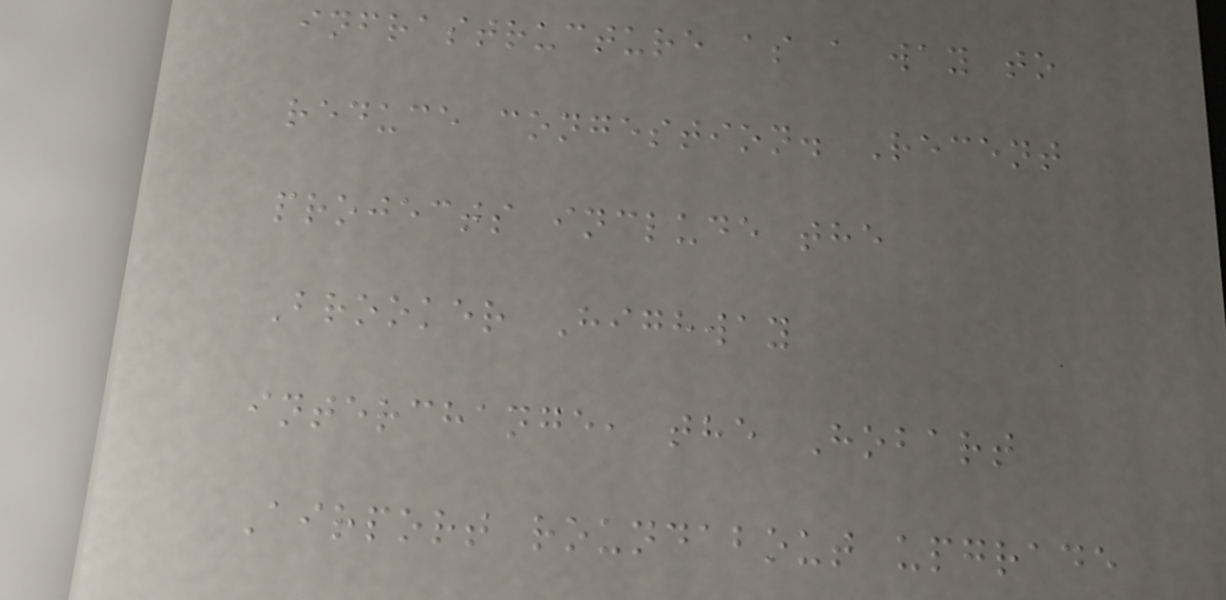infrastructure as a way to
reduce congestion. Recent
projects include the
Brooker Highway
interchange, the Hobart
Airport roundabout upgrade
